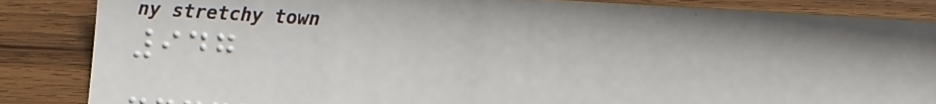947
